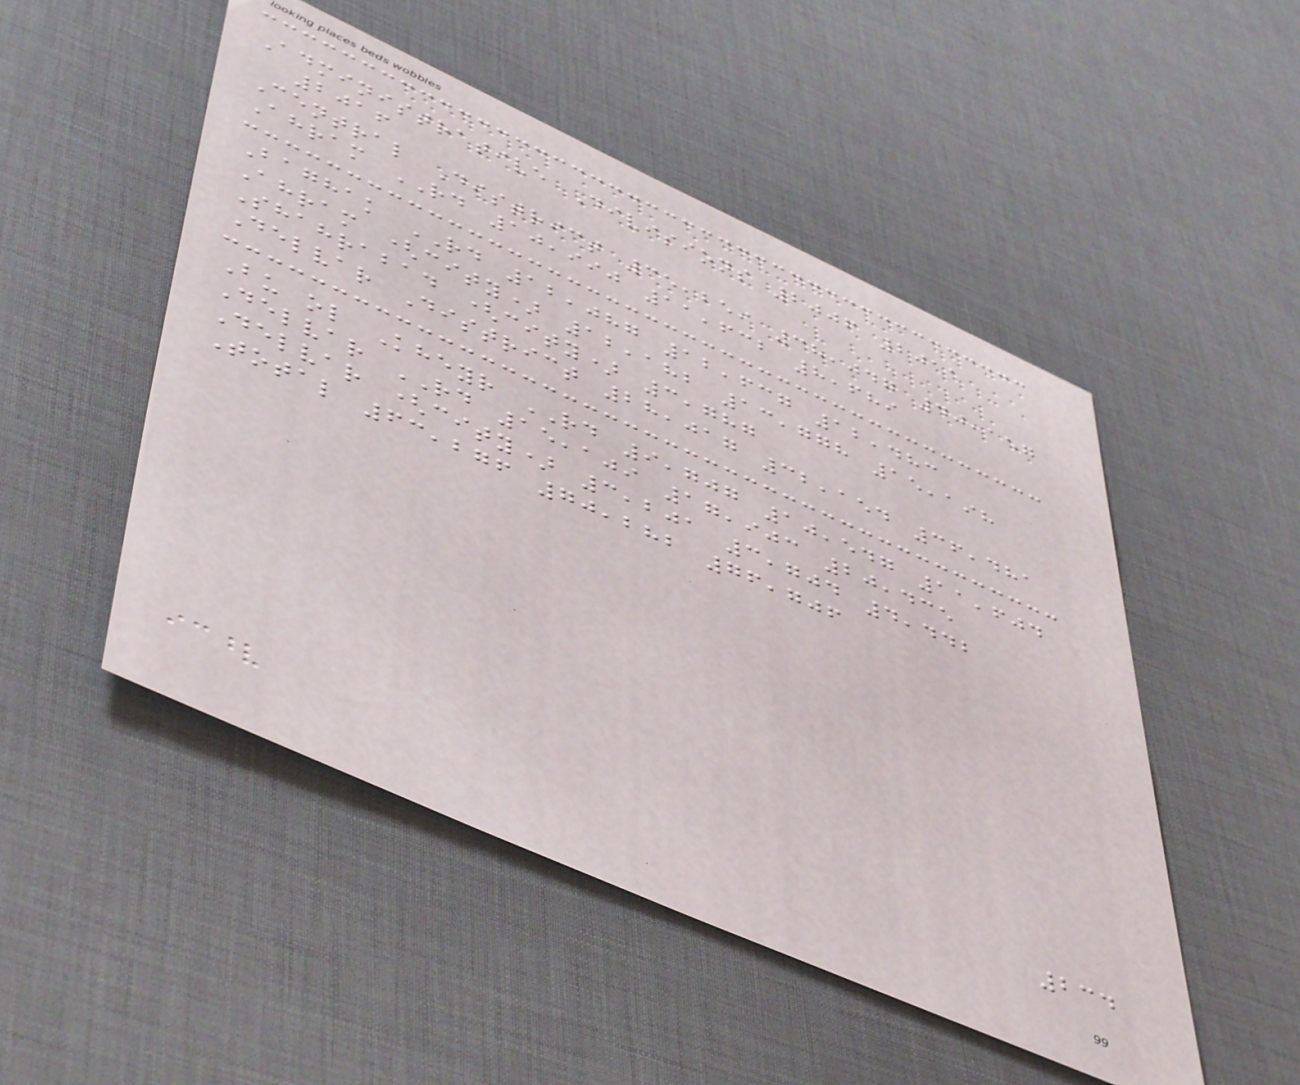Administrative Divisions 2006 2011
2016
Central District 35,259 38,047 40,157
Ahram RD 10,990 11,632 8,689
Baghak RD 12,087 12,637 12,483
Ahram (city) 12,182 13,778 15,198
Shahrabad (city) 3,787
Delvar District 28,017 32,154 36,481
Bu ol Kheyr RD 9,707 10,547 11,604
Delvar RD 15,109 17,903 20,435
Delvar (city) 3,201 3,704 4,442
Total 63,276 70,282 76,706
234
